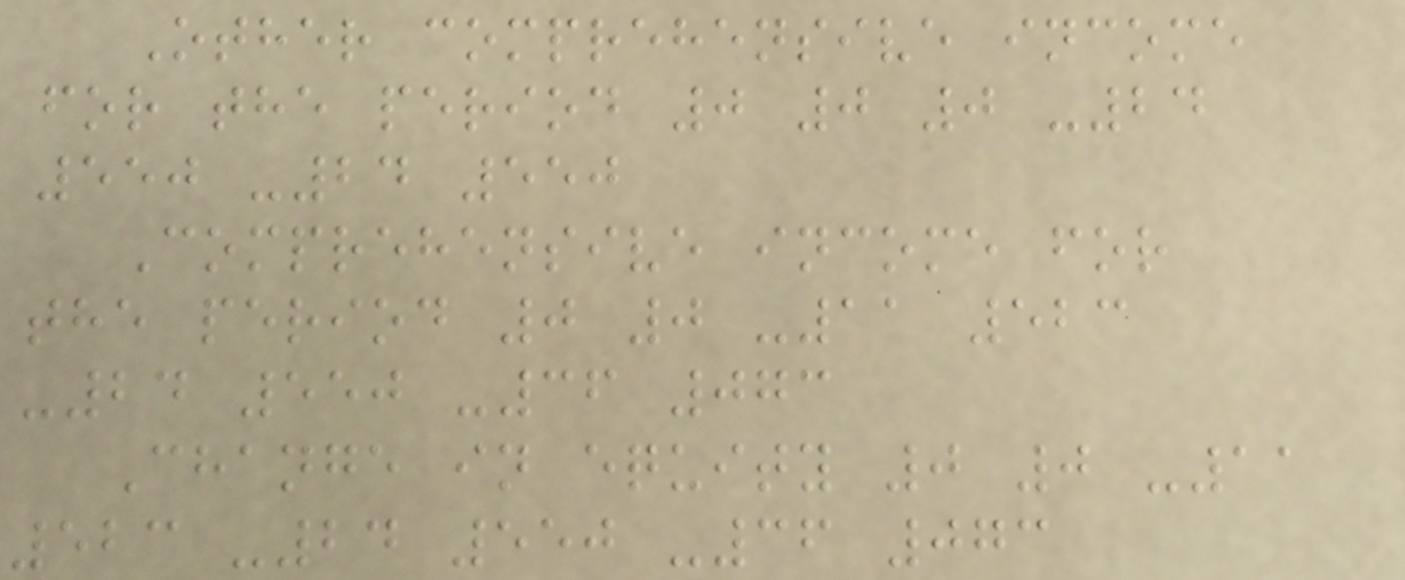Other comprehensive income
for the period 0 0 0 -24
550 -24 550
Comprehensive income for
the period 0 0 -11 523
-24 550 -36 073
Change in equity 0 0 -11
523 -24 550 -36 073
